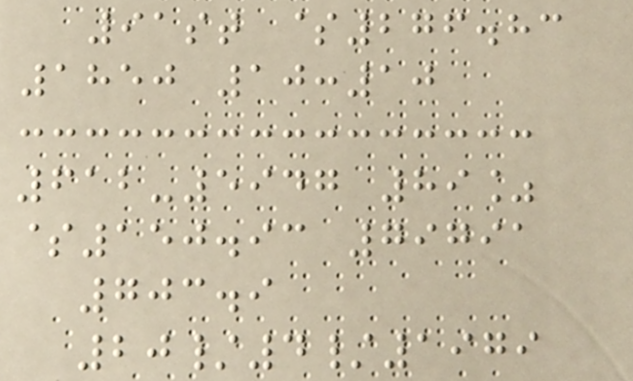91st $276.83
1850 10:10
612-5947 89%
$150.93 79791
703.9
20/4/1979
